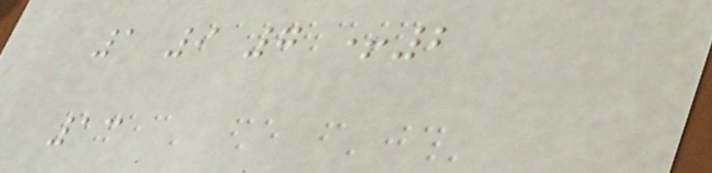1 9 7 +2
13
